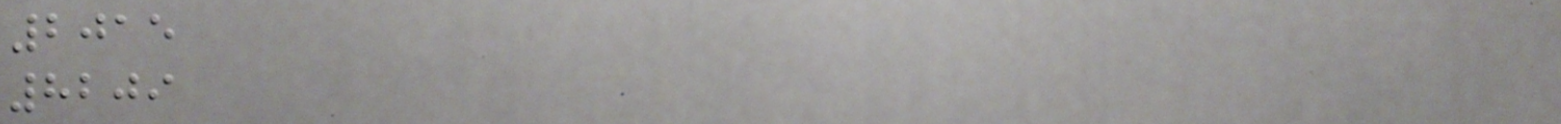2015
8209
